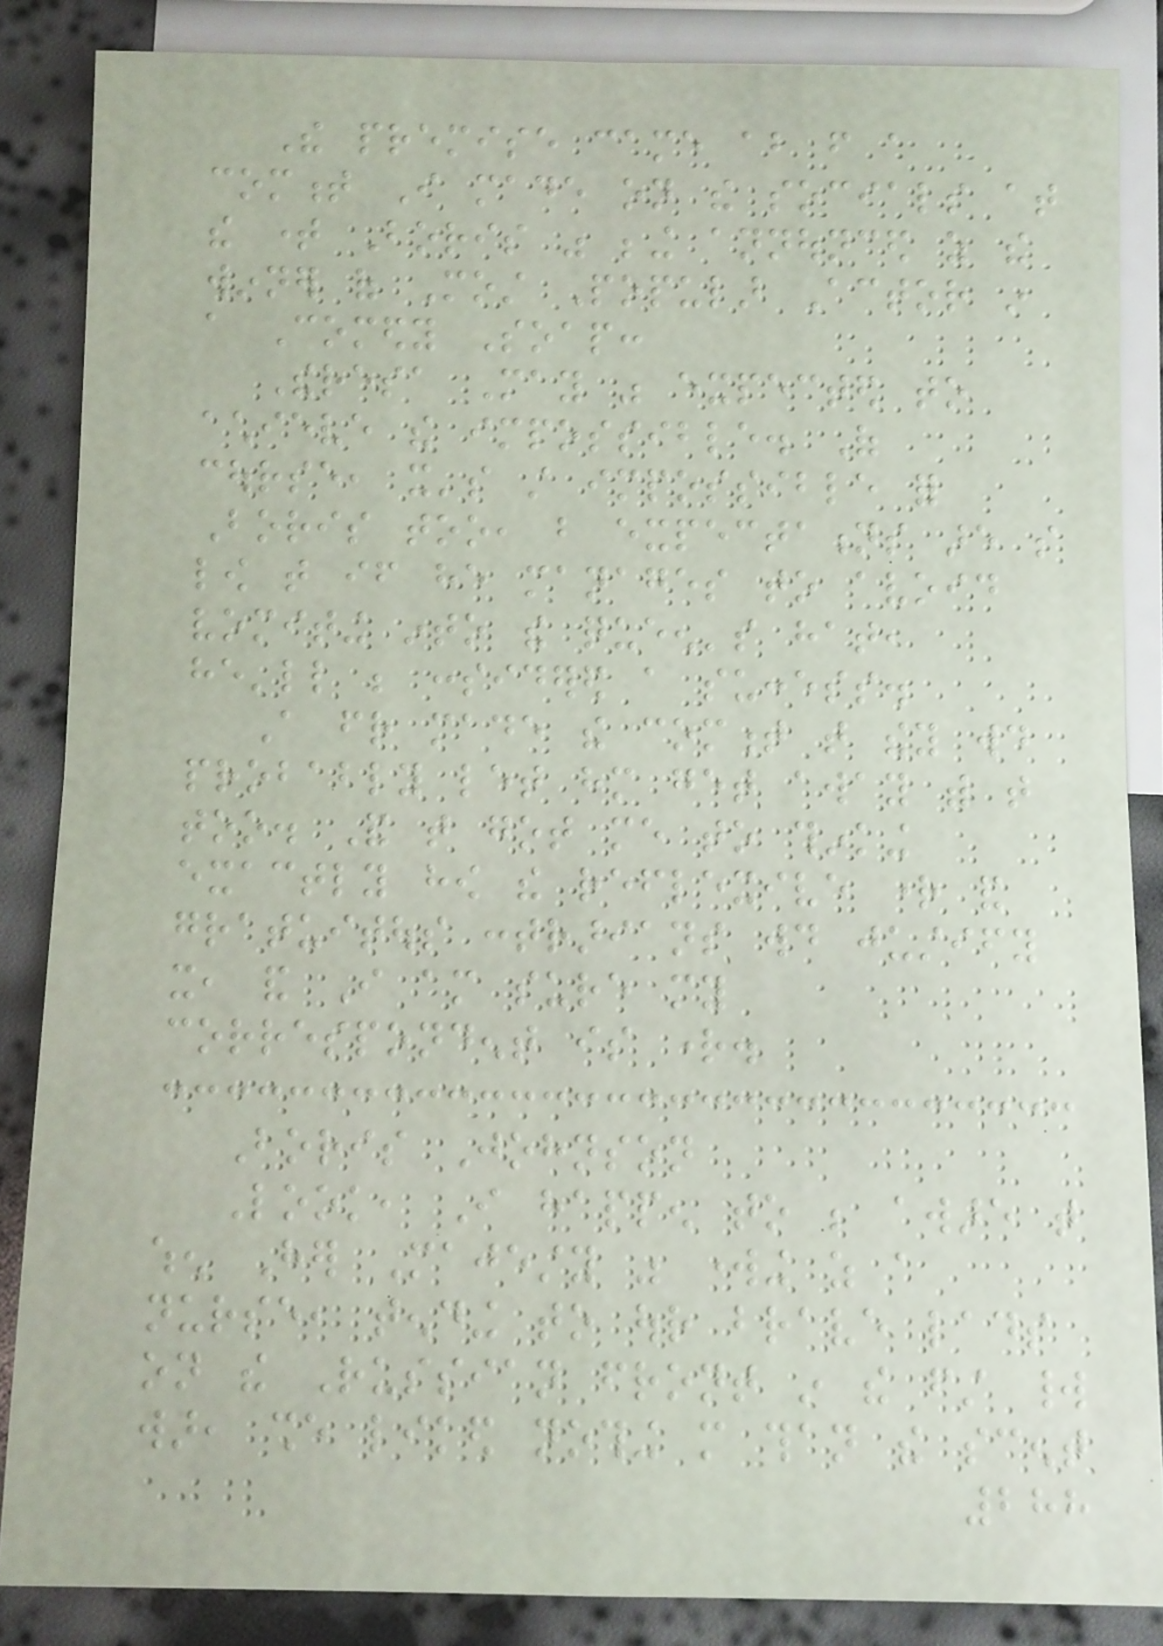The premise came about from a
comment I made on the socials at
the time Boris was being announced as the
winner of Most Popular Actor in
a Comedy Soap:
Theresa May was expected to
achieve the impossible. Of
course, it's still impossible for
Boris too, but expectations are so
low that if he manages to avoid
vomiting into the queen's hat,
he'll be considered a success.
A friend made the comment that they would
probably let him get away with that
too. And that got me to thinking
exactly how the reflexive right and
gratuitous contrarians would justify
it, and I am sure my
correspondent is right.
Boris Johnson
Look, I happen to be aware that
when Her Majesty was working as a
nurse, tending to our brave lads
on the Russian front in the first world
war, she liked nothing more than the scent
288
